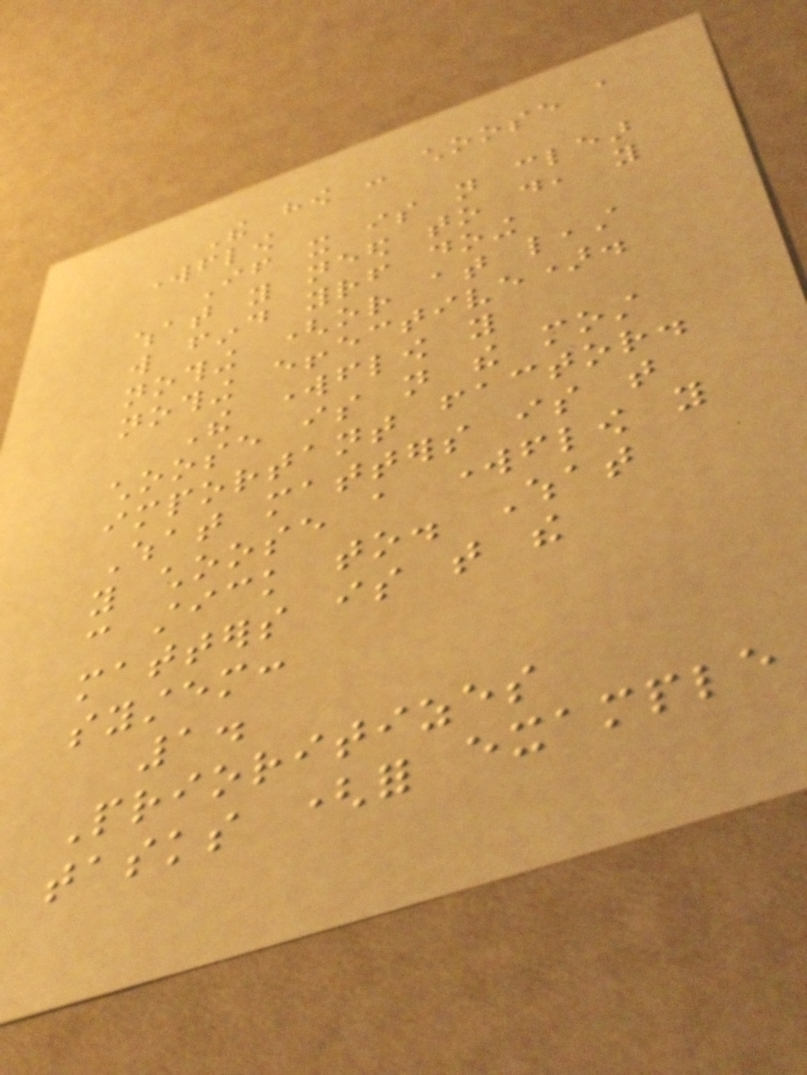The how - choose a
workflow
If it is not clear
what you need to do, you
will find yourself doing
nothing (or at least
nothing effective).
The workflow you
choose is not the most
important factor.
What matters is that
you choose a workflow you
can stick to. What
matters is that the
system:
1.
Prioritizes
tasks (for example
